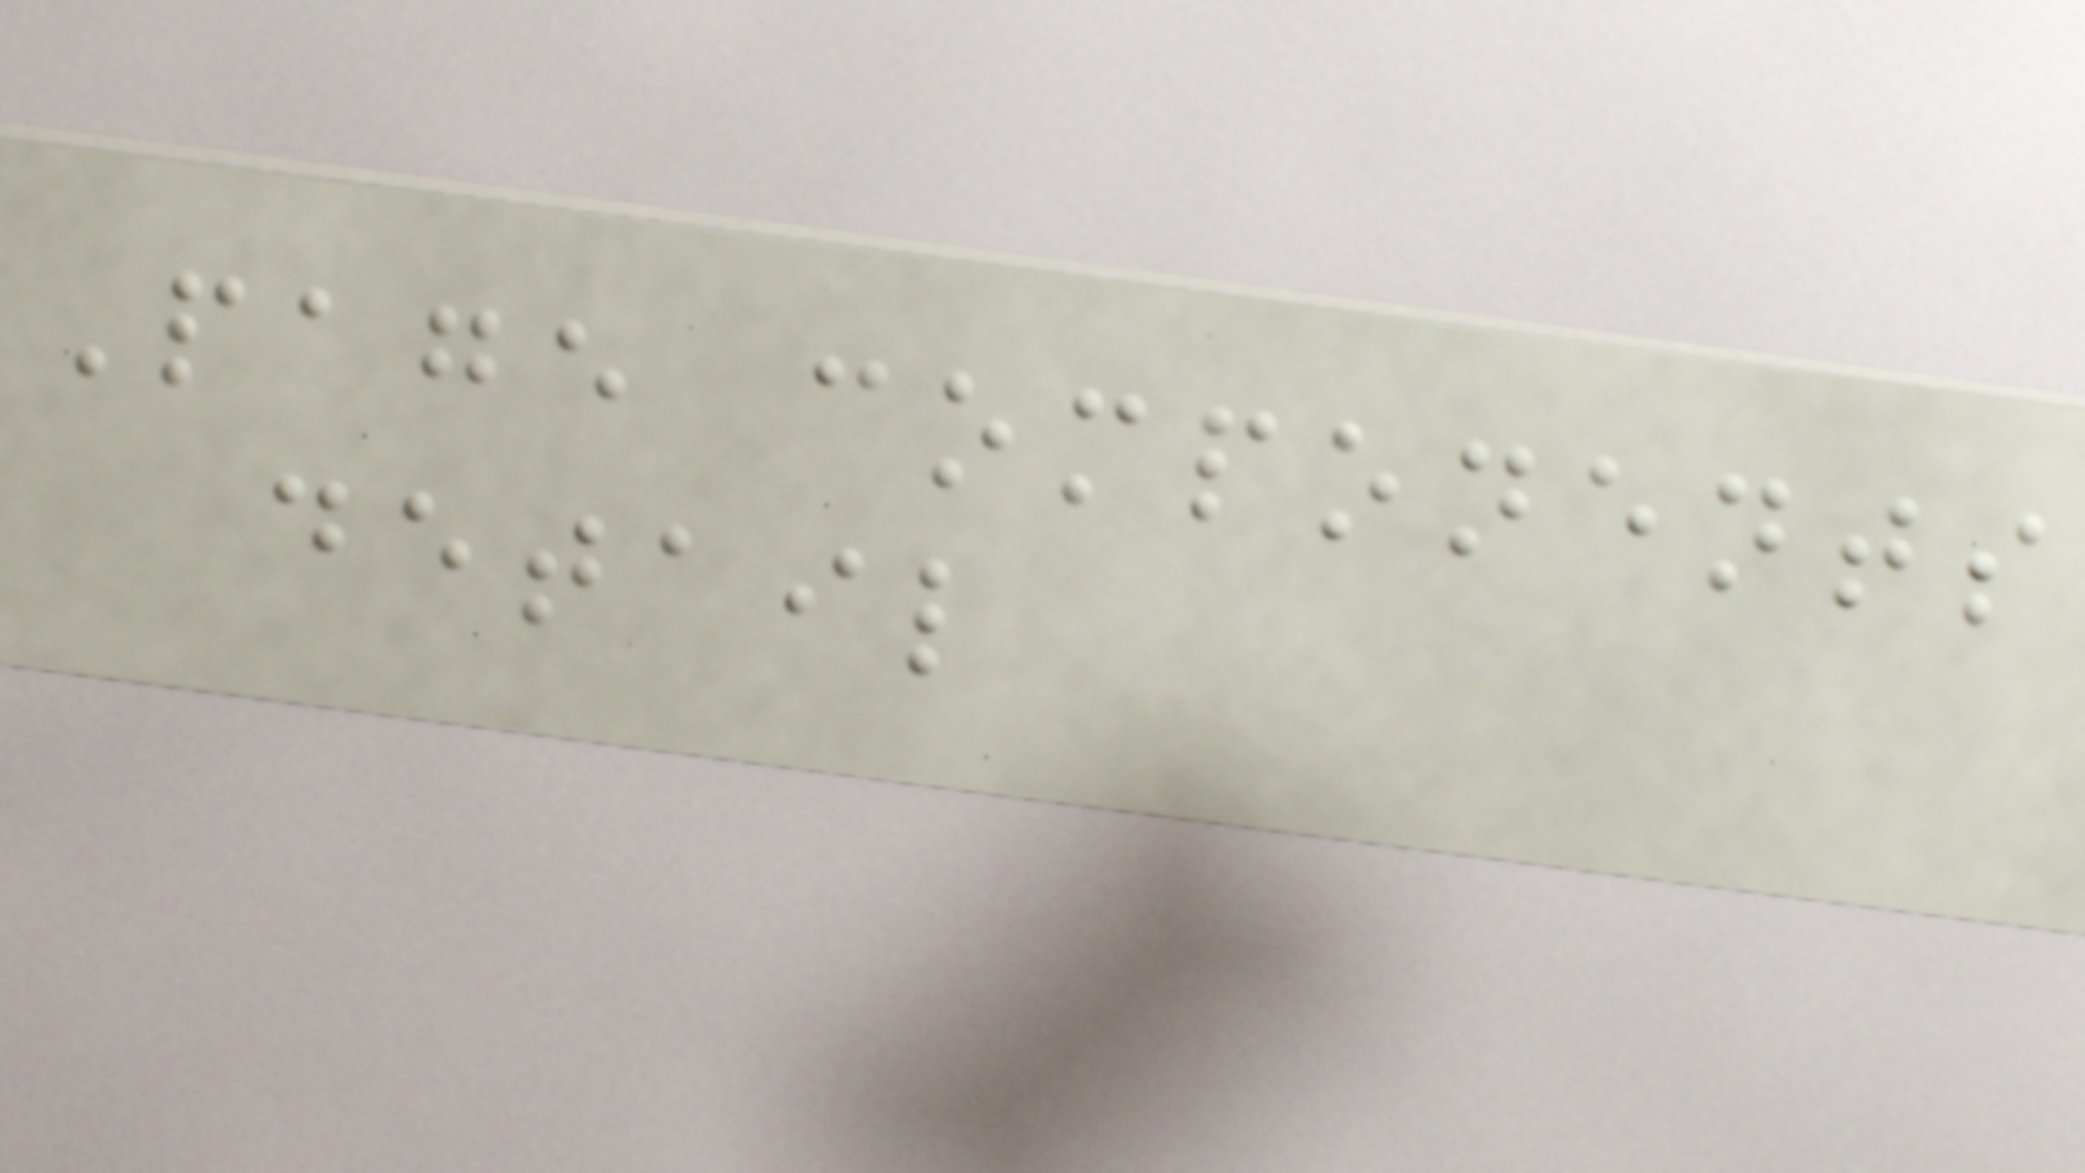Page components
detail
